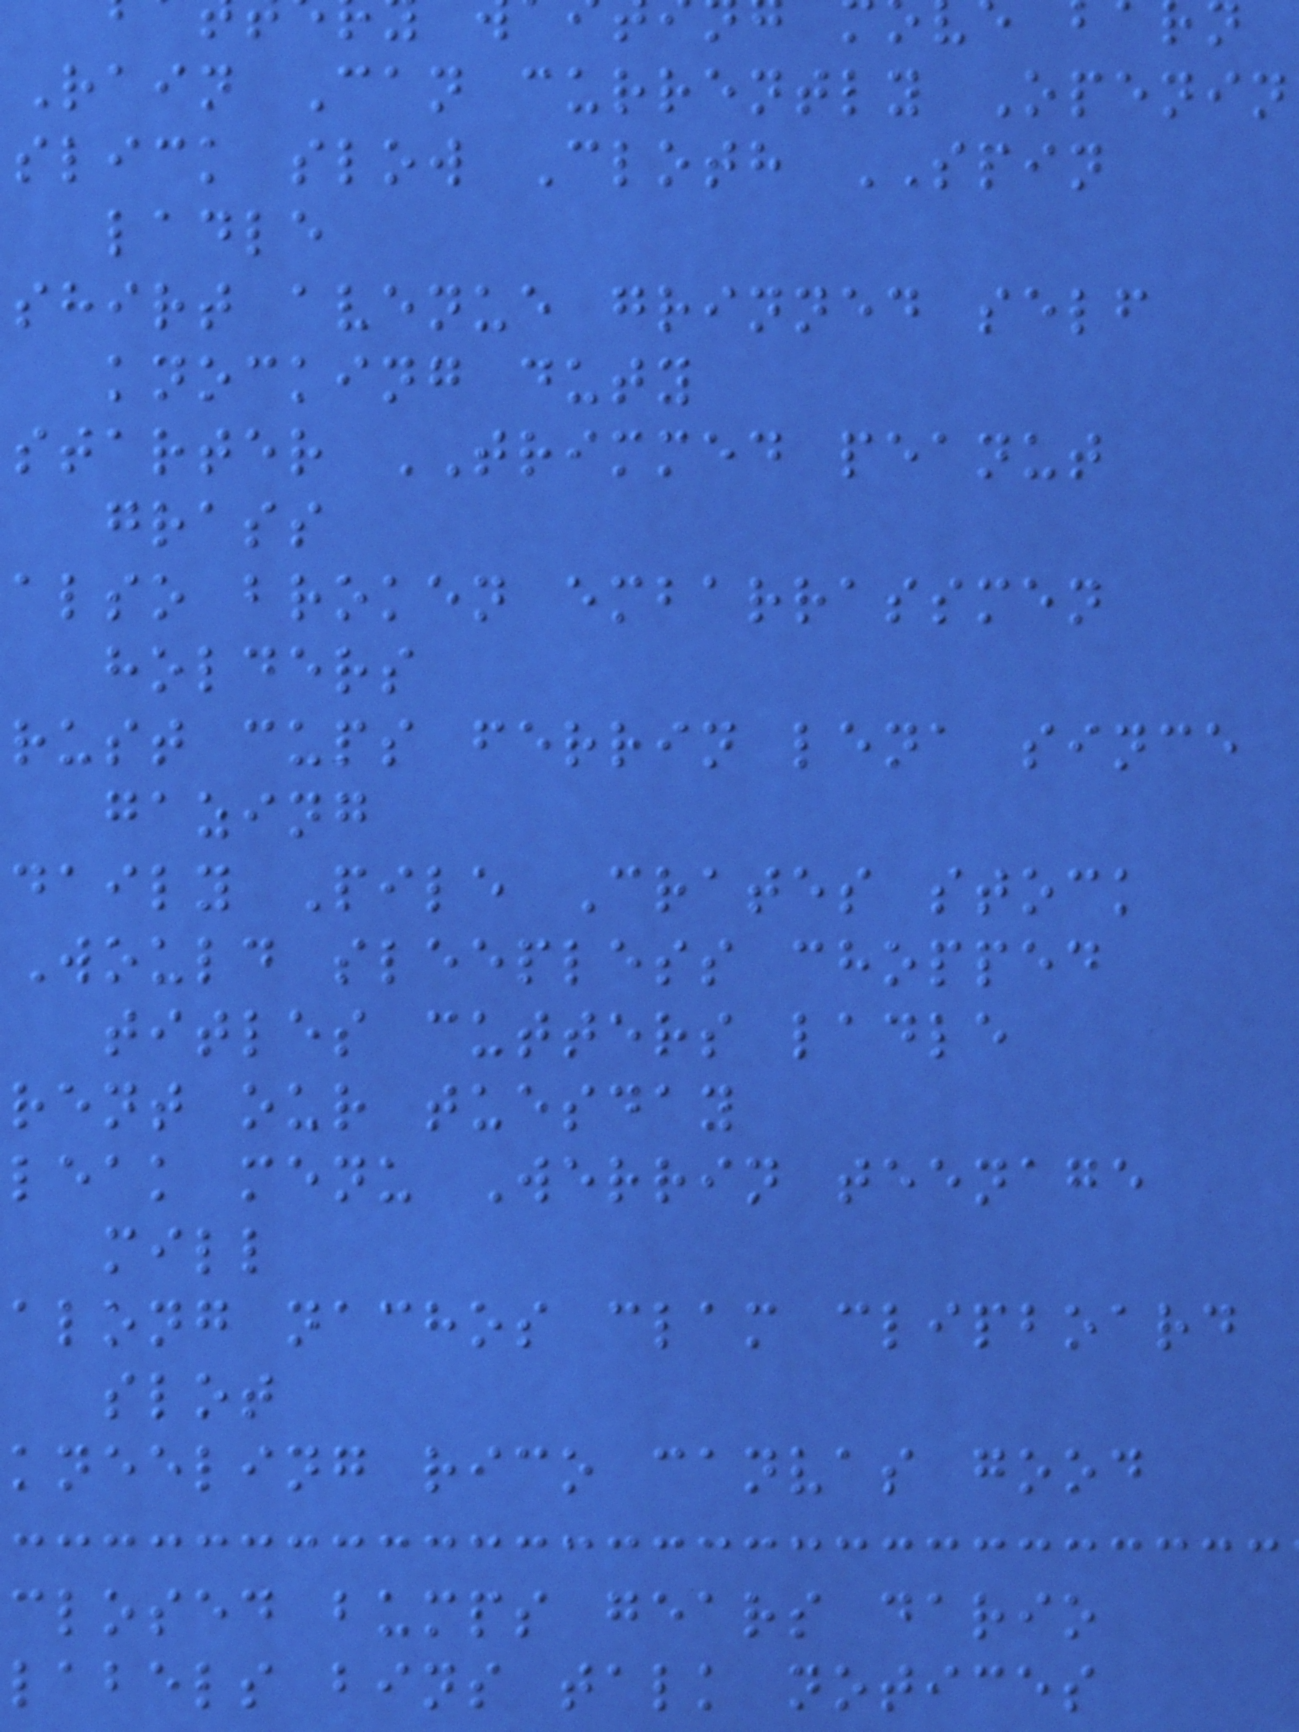Rain Can currently Openin
slick slow Cloth SPIN
ladle
shirt avenue grinned self
knocking duty
starter TRIMMED peanut
grass
also broken embarrassmen
holders
rust cups ferrin lena since
gazing
daily Pile Crates stock
Would sleepless chopped
titles cutters ladle
rent our tuesday
leak menu Werrin teenage
mill
along nachos clam clipboard
slot
kneeling rico canvas good
closed bumps gears dario
labels bins talk notices
